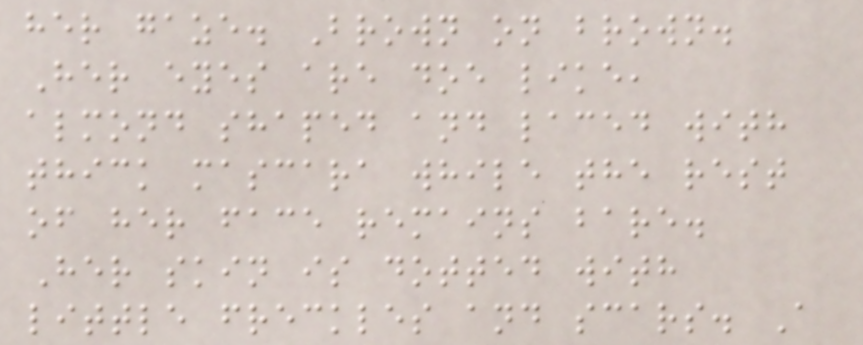her gaze. Brown on brown.
Her eyes are doe like,
almond shaped and laced with
thick mascara while the rest
of her face remains bare.
Her skin is dotted with
little freckles and scars. A
